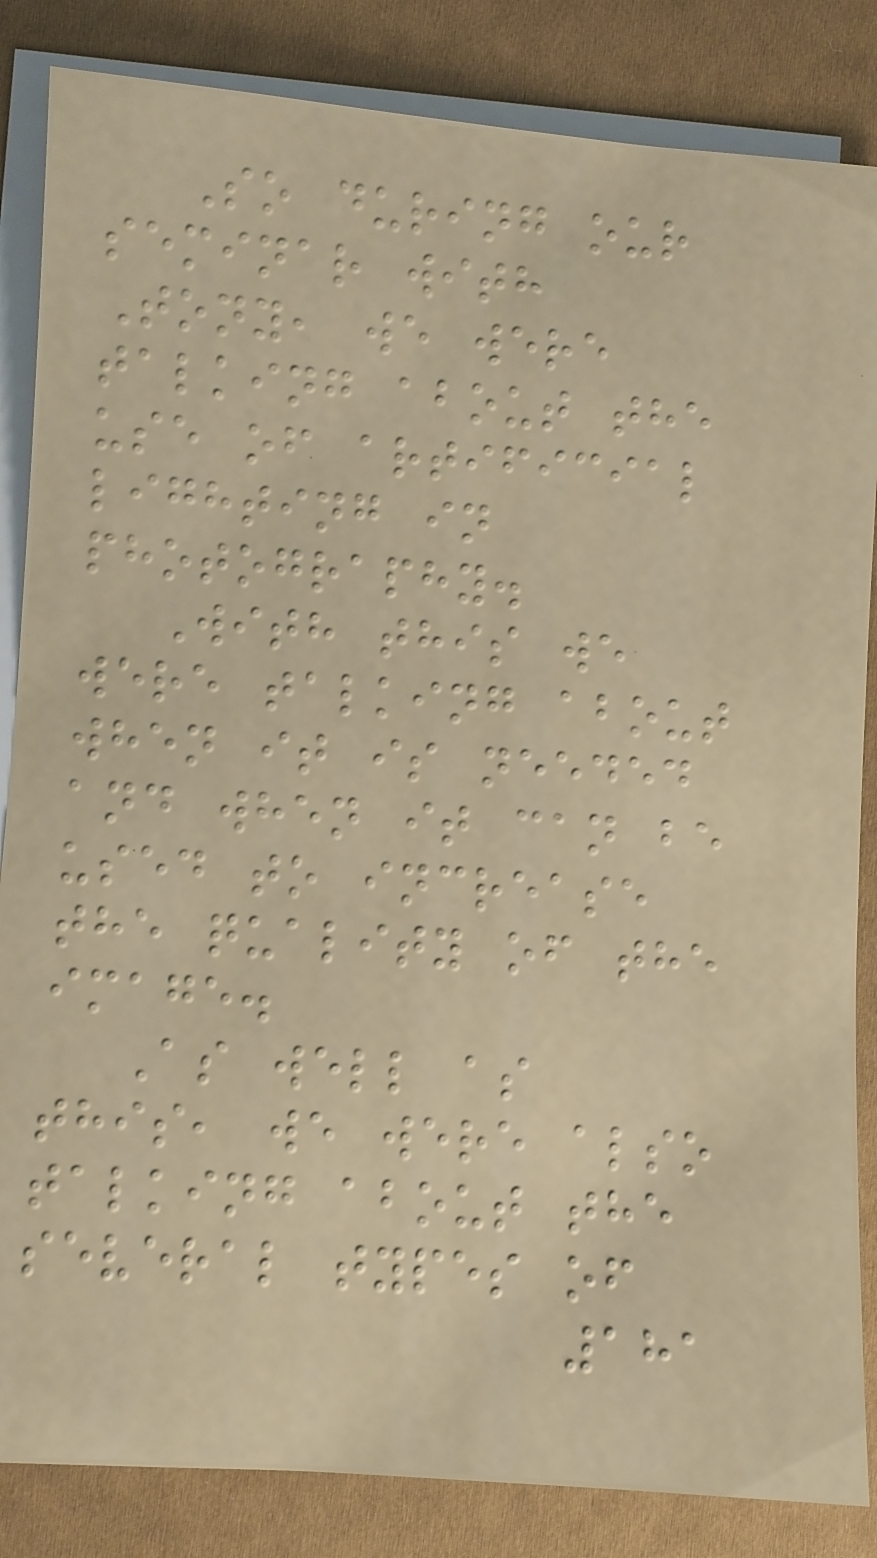So during our
seminar with
Tony, we were
talking about the
use of artificial
lighting in
photography.
With this we
were talking about
when it is needed
and when it can be
used to increase
the quality of the
image.
As well as
this, we were also
talking about the
several types of
181
